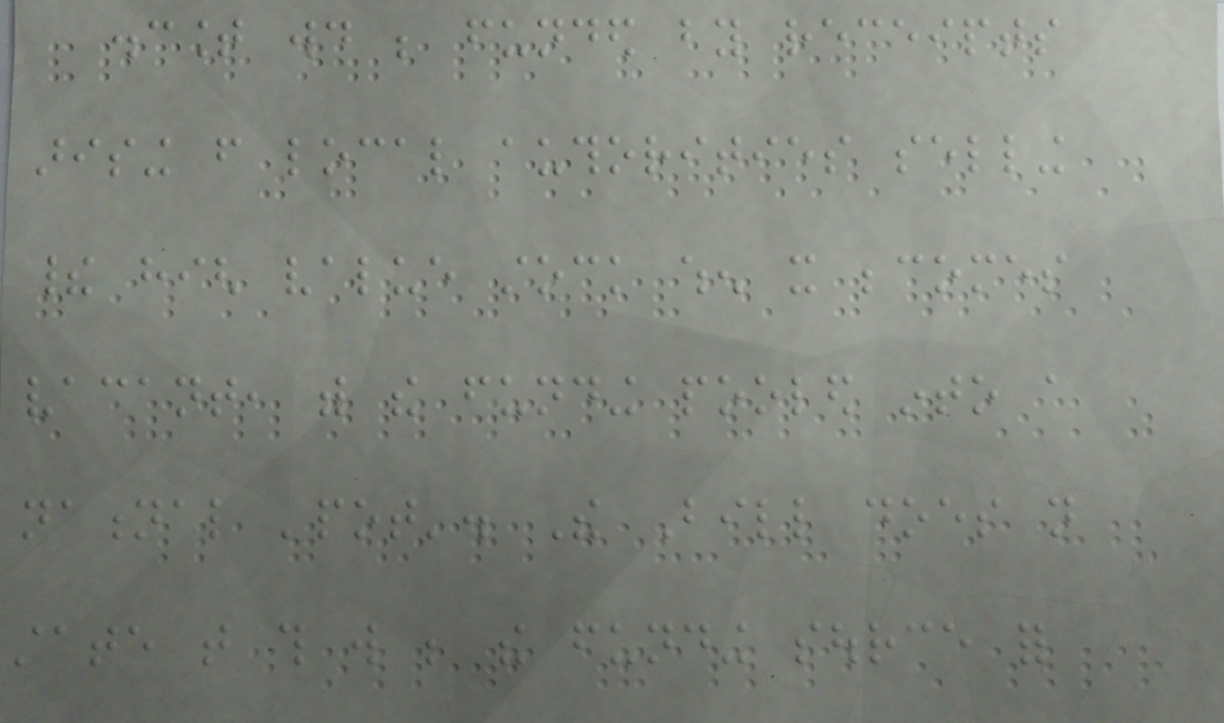discount would be funded by receipts
arising from local authorities selling
their high value stock when it becomes
vacant, with the funding pooled into a
national 'pot'. The Bill does not
state that this will be the funding source for
